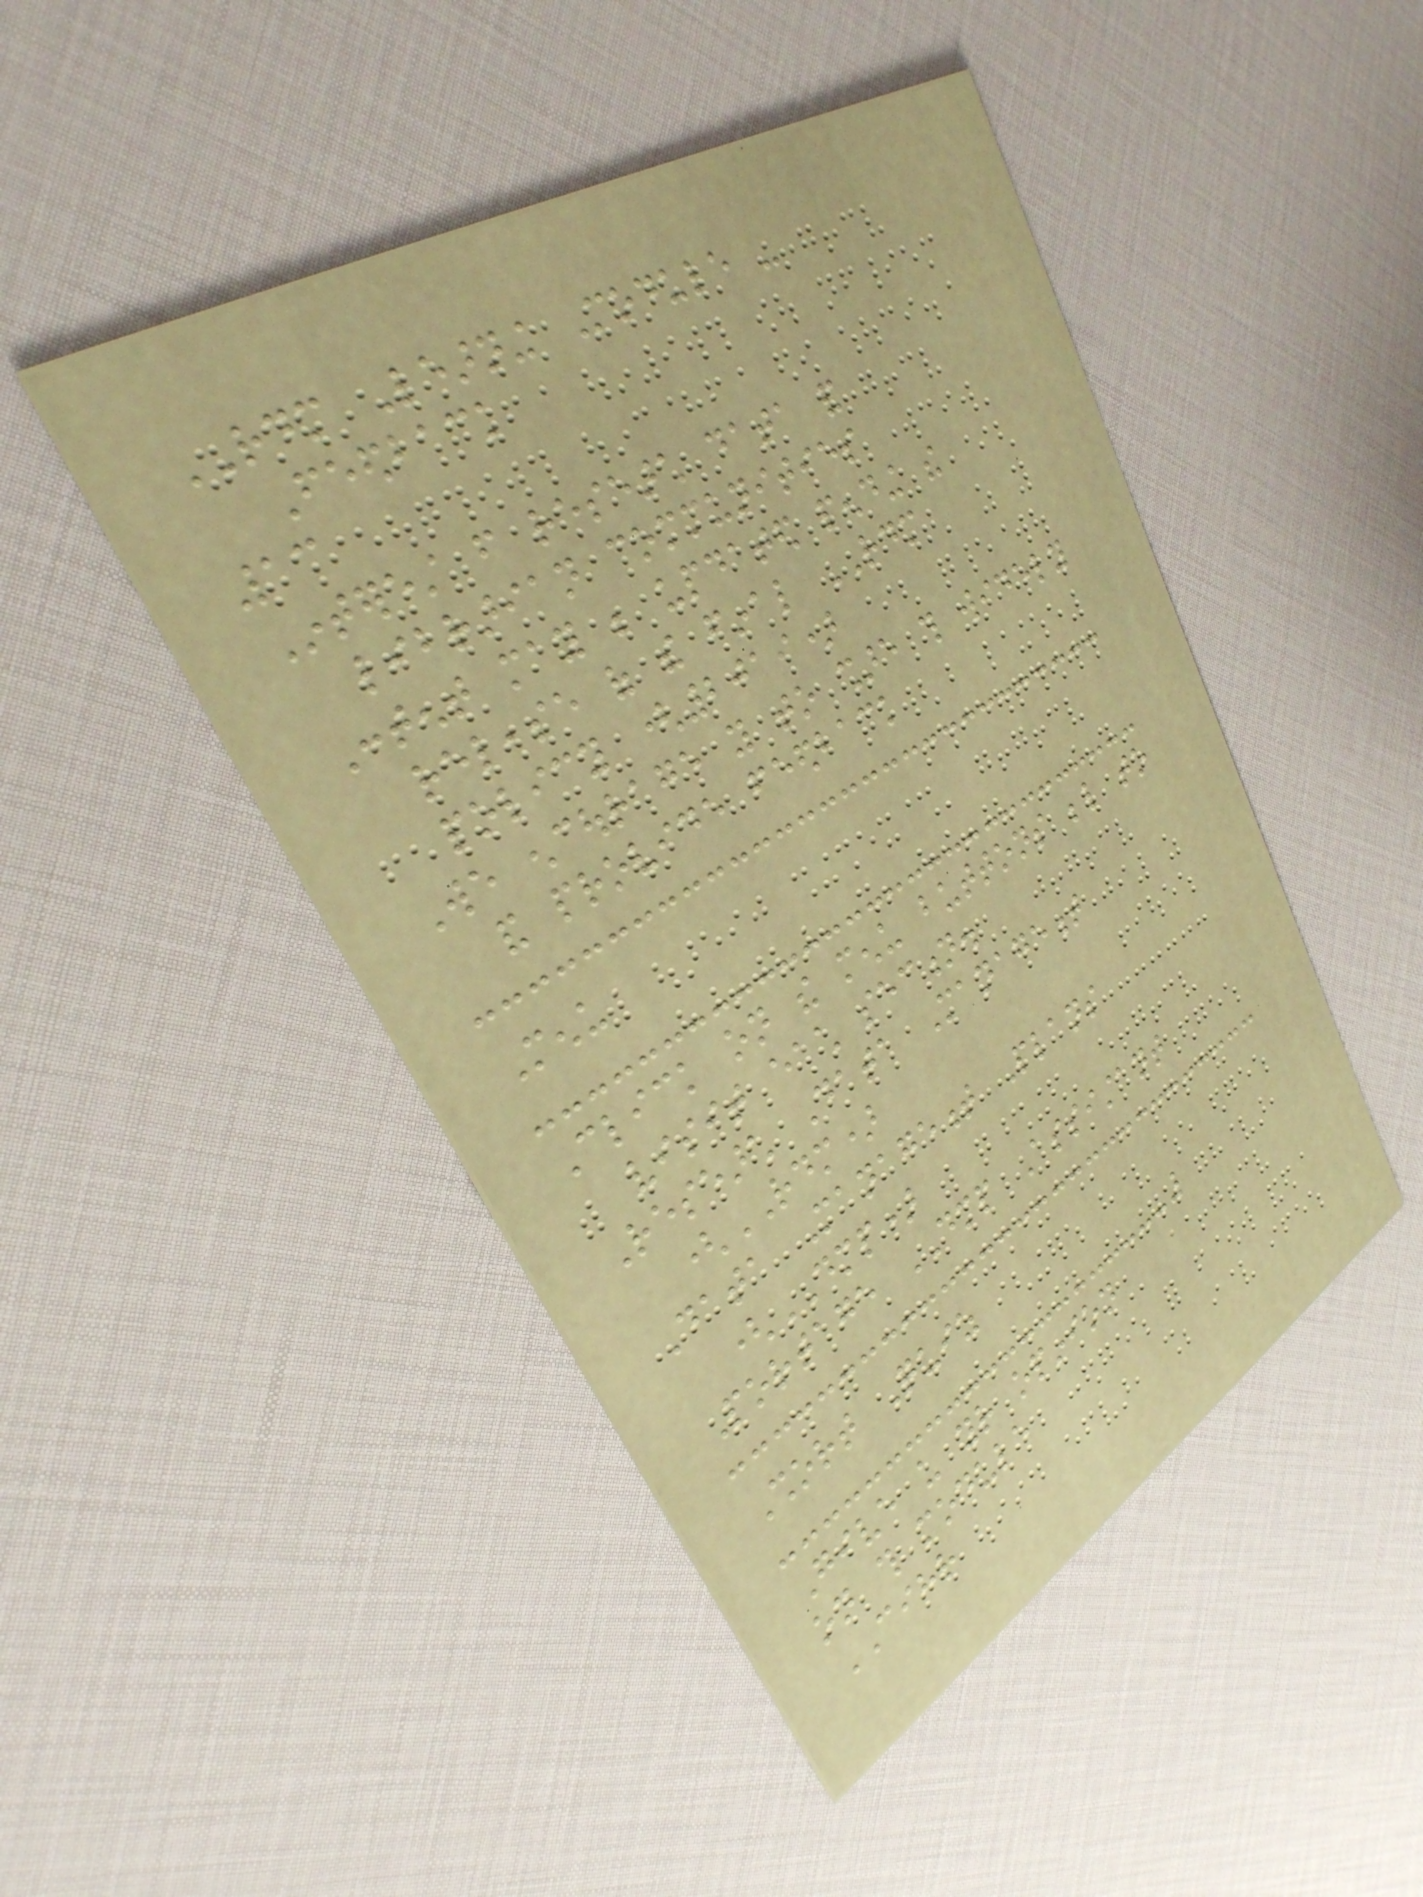RDM Learning Module -
Feedback
13
Interest from research data and
librarian communities
Content may be updated pending the
release of the final RDM
policy (2019)
We encourage you to share this widely
and provide feedback
Menu
Click on the menu buttons below to
visit each section.
Research Data Management
(RDM)
Data Management Plans
(DMP)
Portage DMP Assistant
Short Quiz
Give us your opinion
on this module
CIHR
